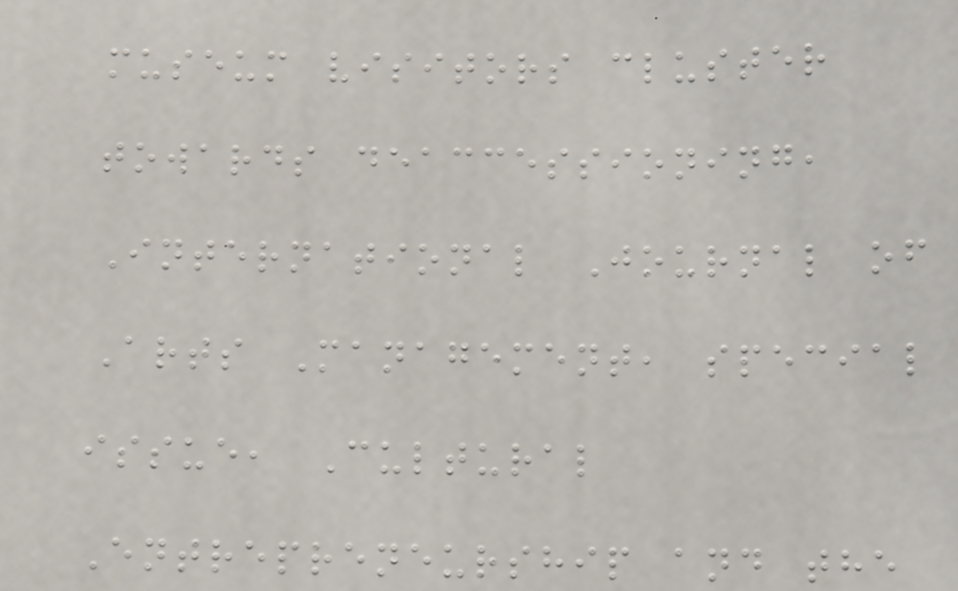museum visitors cluster
towards deaccessioning,
International Journal of
Arts Management, special
issue, Cultural
Entrepreneurship and the
